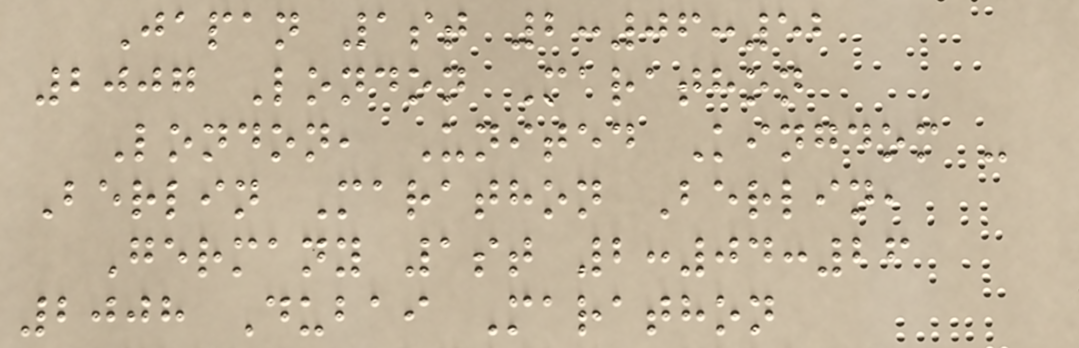Japan 1st 2:06:52
2007 London Marathon
London, United Kingdom -
Berlin Marathon Berlin,
Germany 1st 2:04:26
2008 Dubai Marathon
